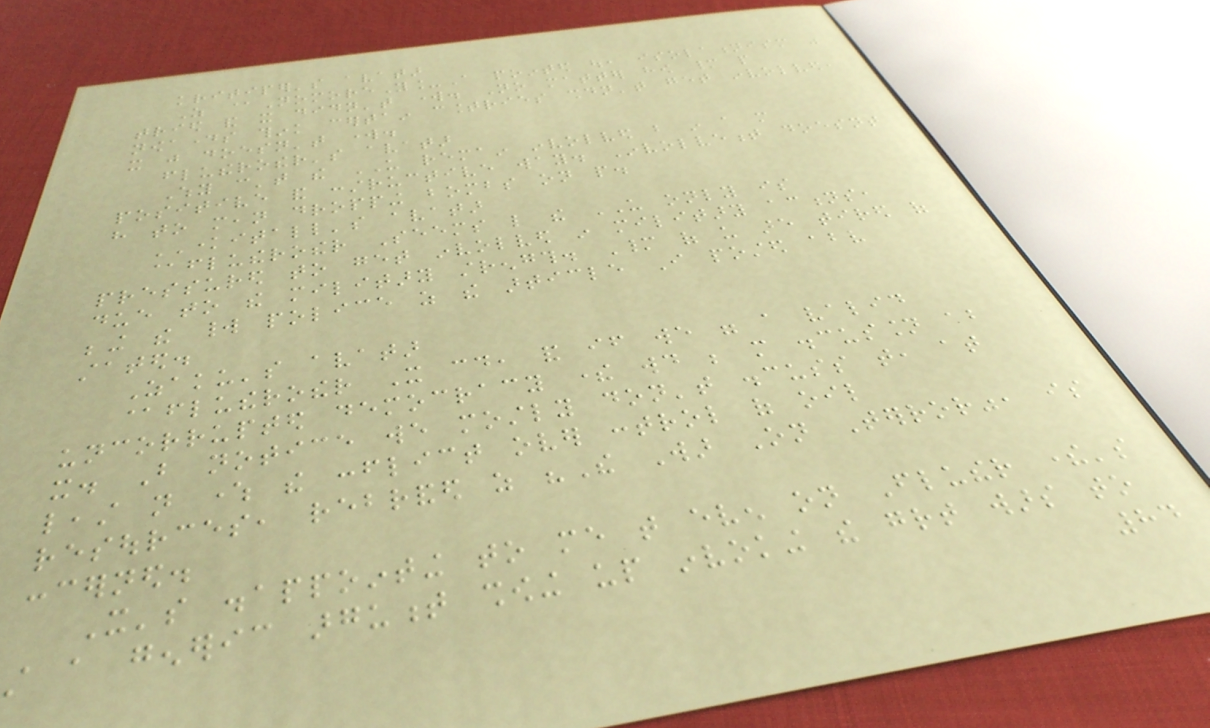kritiper's avatar
As @NomoreY_A pointed out, isolationism was
tried and it didn't work. No matter how many people
nowadays think certain countries shouldn't get involved,
it just doesn't work.
flutherother's avatar
Why can't the US remain involved but in a more
positive and constructive way. Involvement doesnt
have to mean dropping bombs on people.
KNOWITALL's avatar
@flutherother Seems like the US only is
pressured to get involved in military actions,
due to the military strength. Many of us are tired of
being the world police as the article I posted above
stated.
Zaku's avatar
@flutherother It could, and if we were a valid
uncorrupted democracy there would be more discussion about
it. But notice we mostly don't discuss that, at
least not where the conflict over control of oil
resources, rebranded as "The War On Terror", is
concerned.
It's disappointing to me that even on Fluther there's
still a generic argument showing up invoking the great wars to
84
